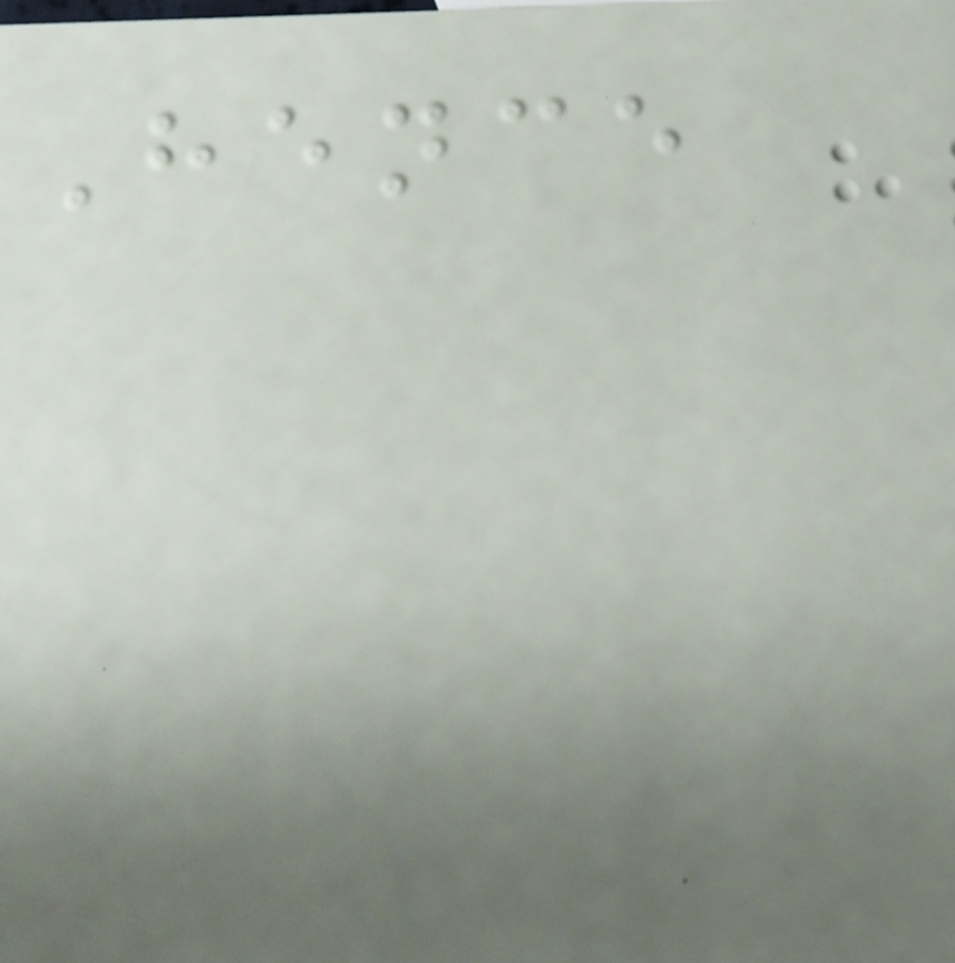Hence
